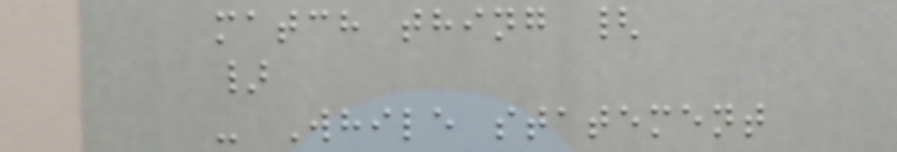match thing {
}
- While statement
